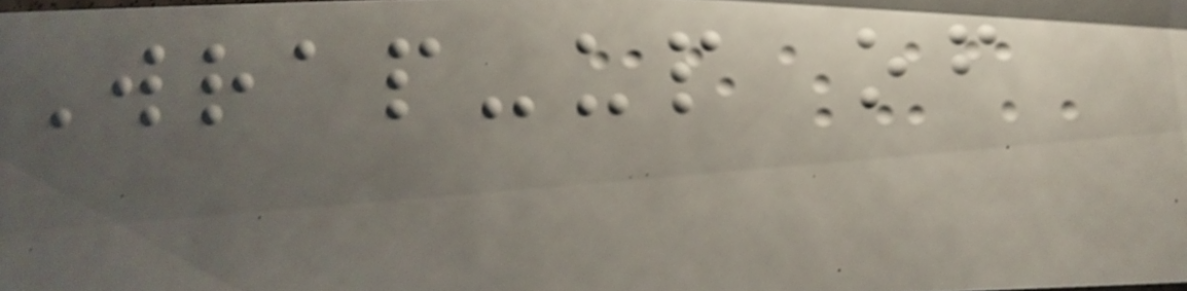Wrap-up of
